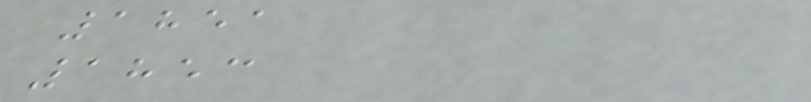1851
1853
